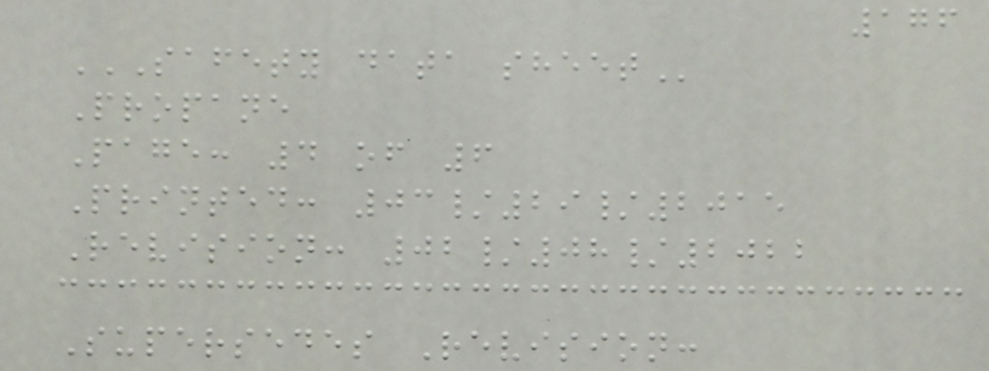176
SAFETY DATA SHEET
Propane
Page: 4 of 6
Printed: 03/29/2015
Revision: 02/08/2022
Supersedes Revision:
